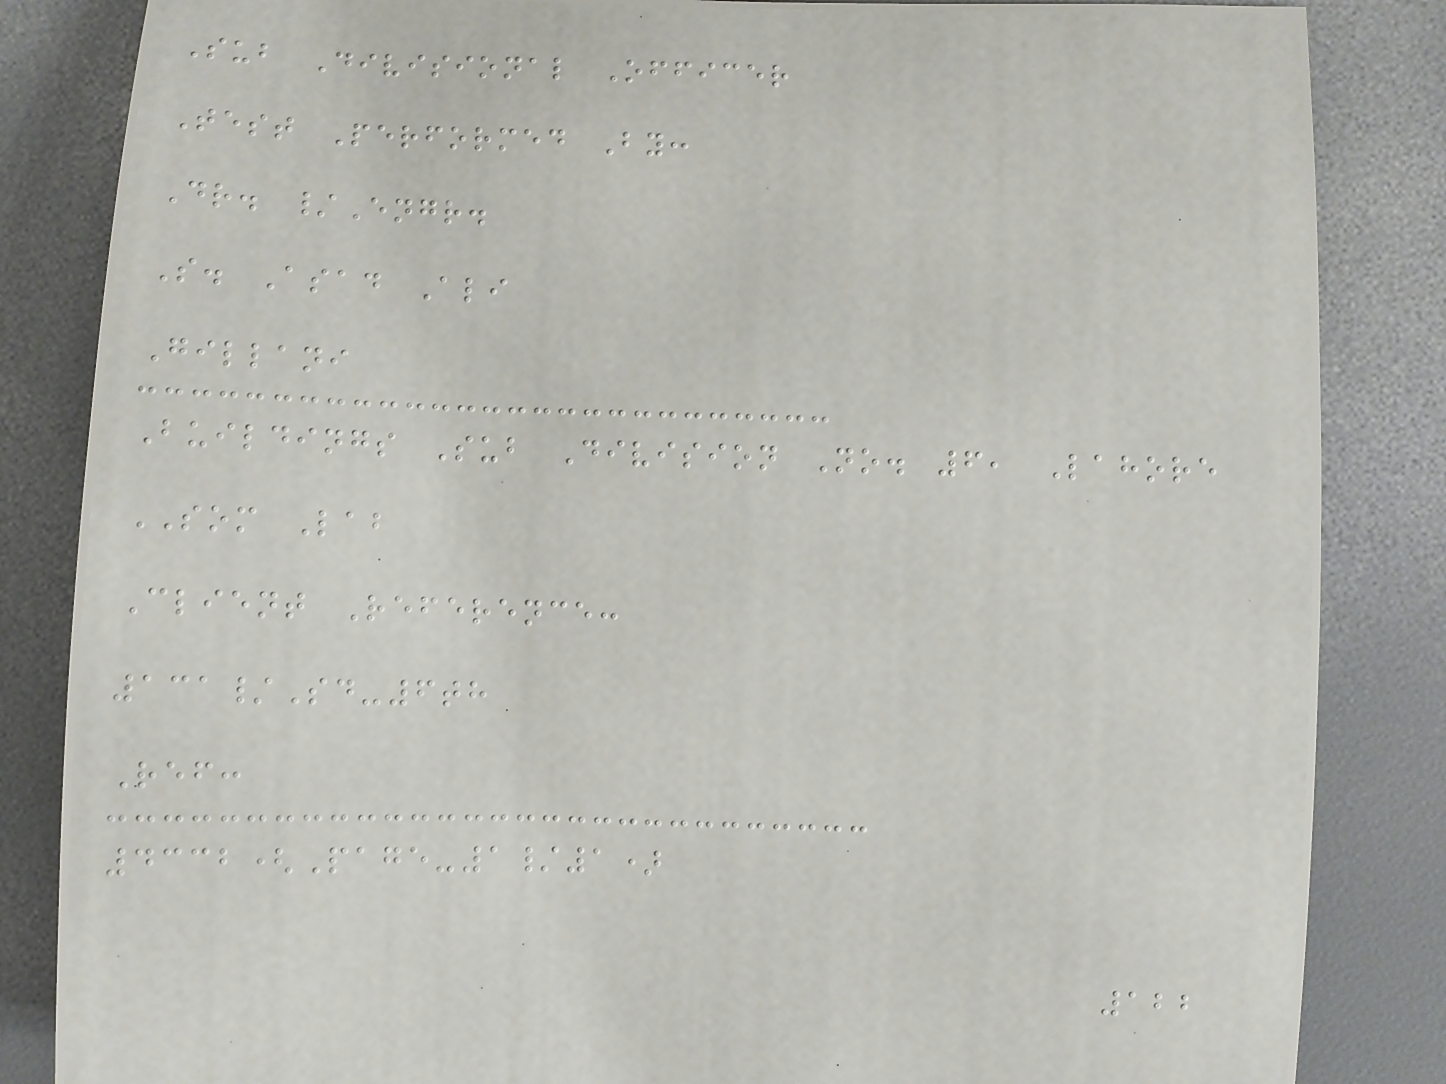Sub Divisional Officer
Test Performed By:
Dr. /Engr.
S. Asad Ali
Gillani
Buildings Sub Division No. 6, Lahore
SOM Lab
Client Reference:
131/Sd-6th
Ref:
4332(Page-1/1)
122
